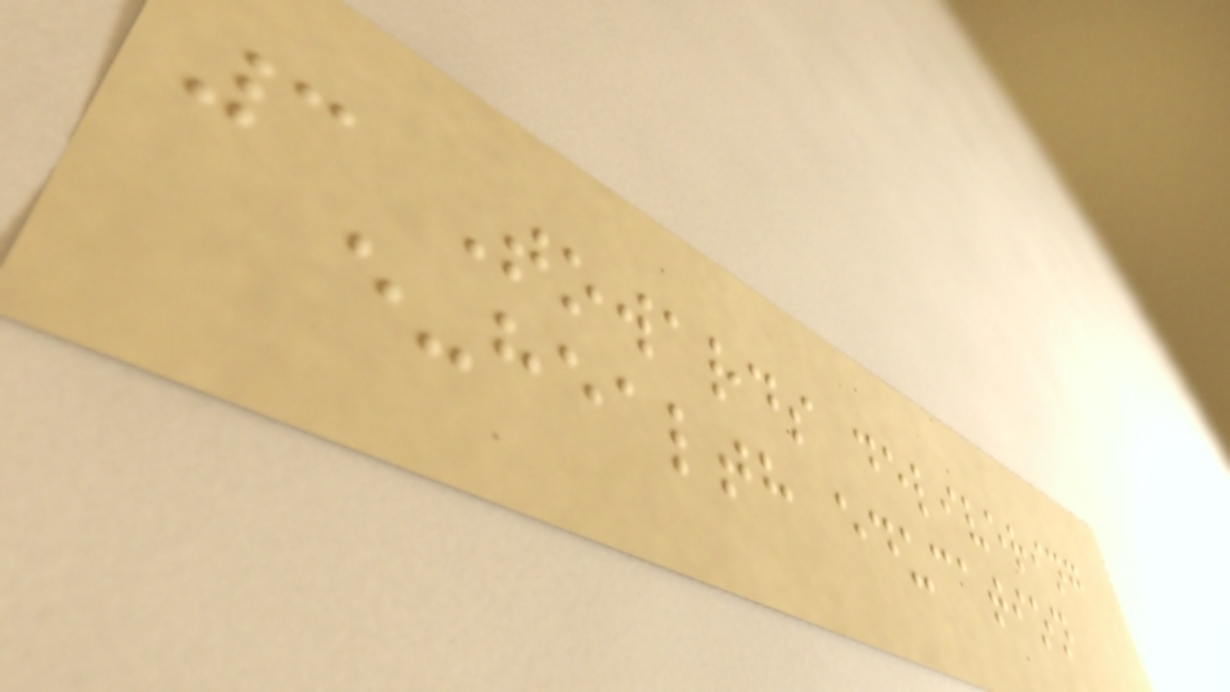3 Towards delivering
e-health education
